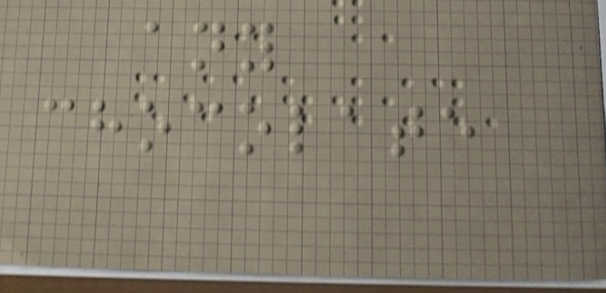any
chocolate
